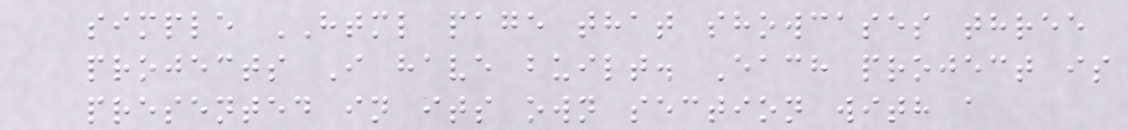simple HTML page that showcases three
projects I have built. Each project is
presented in its own section with a
